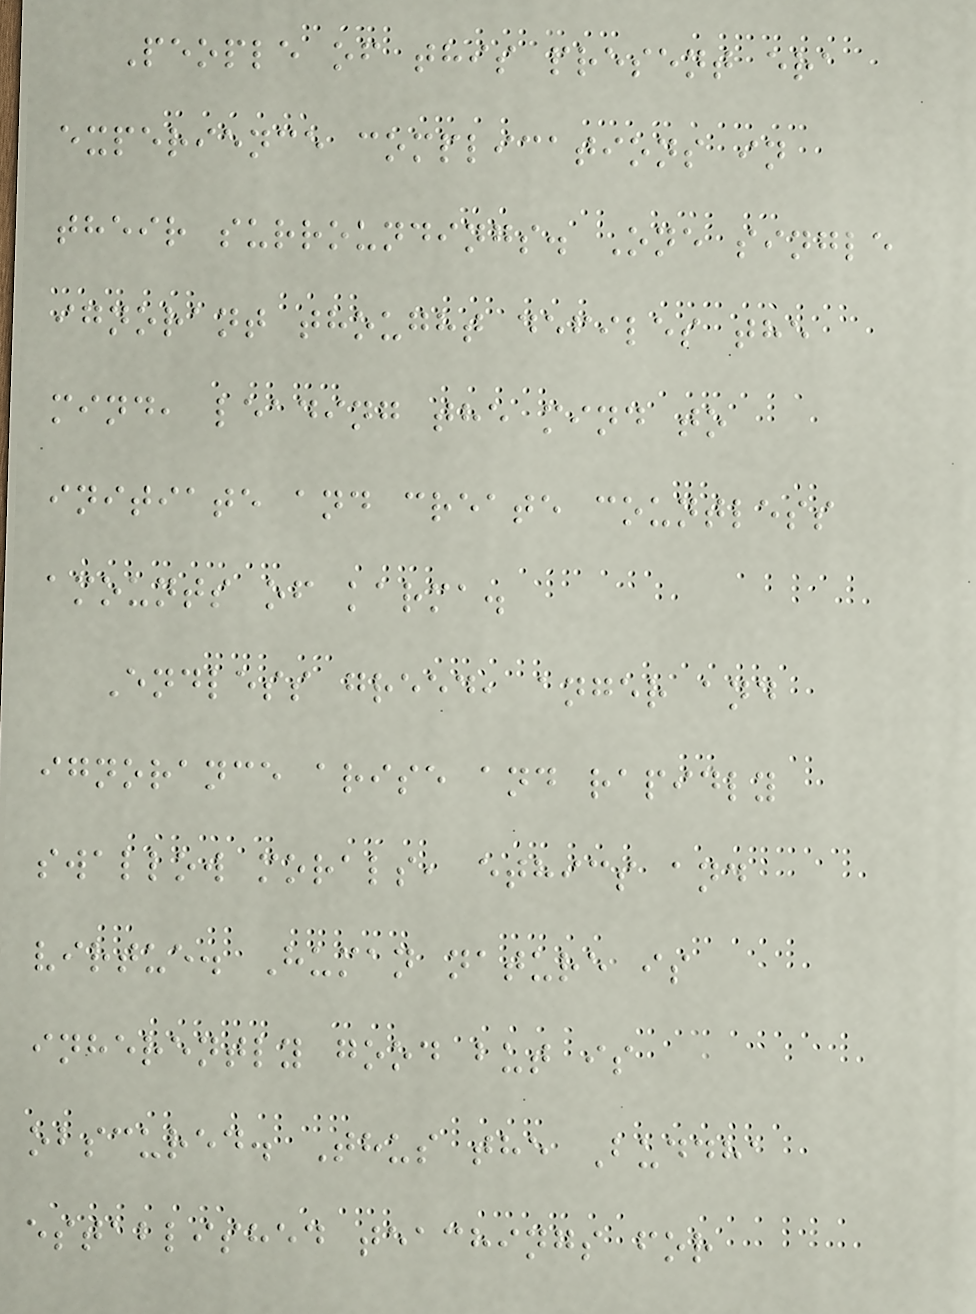People of this present era
experience complications in
their surroundings. One single
ignorant thought defiles the
mind, leading the mind to
initiate and create countless
amounts of karma.
Endless greed, anger and
ignorance arise and rapidly
swallow morals, ethics and
virtue. Human nature is
inherently good but is
obscured. Thus the Buddha
established teachings for
